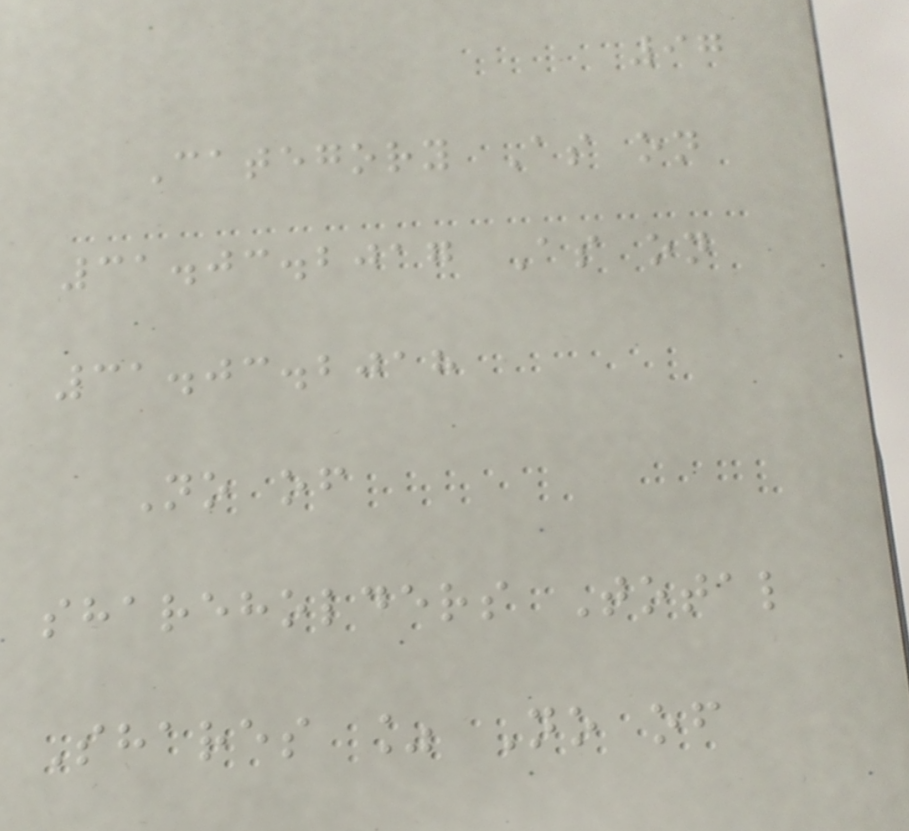97
Category As on
31.03.2017 As on
31.03.2018
No of
shareholders Total
Shares % No of
